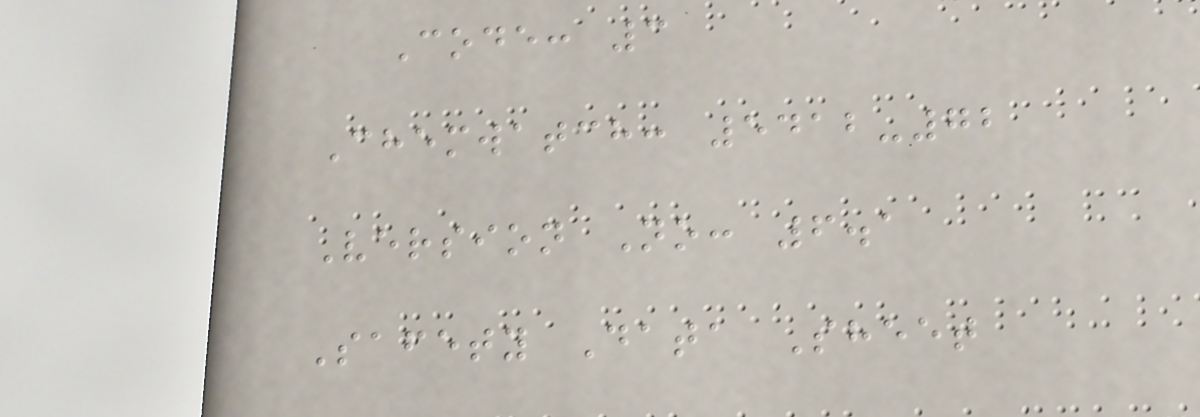Code: 3
Chemwatch: 5412-72
Version No: 6.1
Safety Data Sheet
